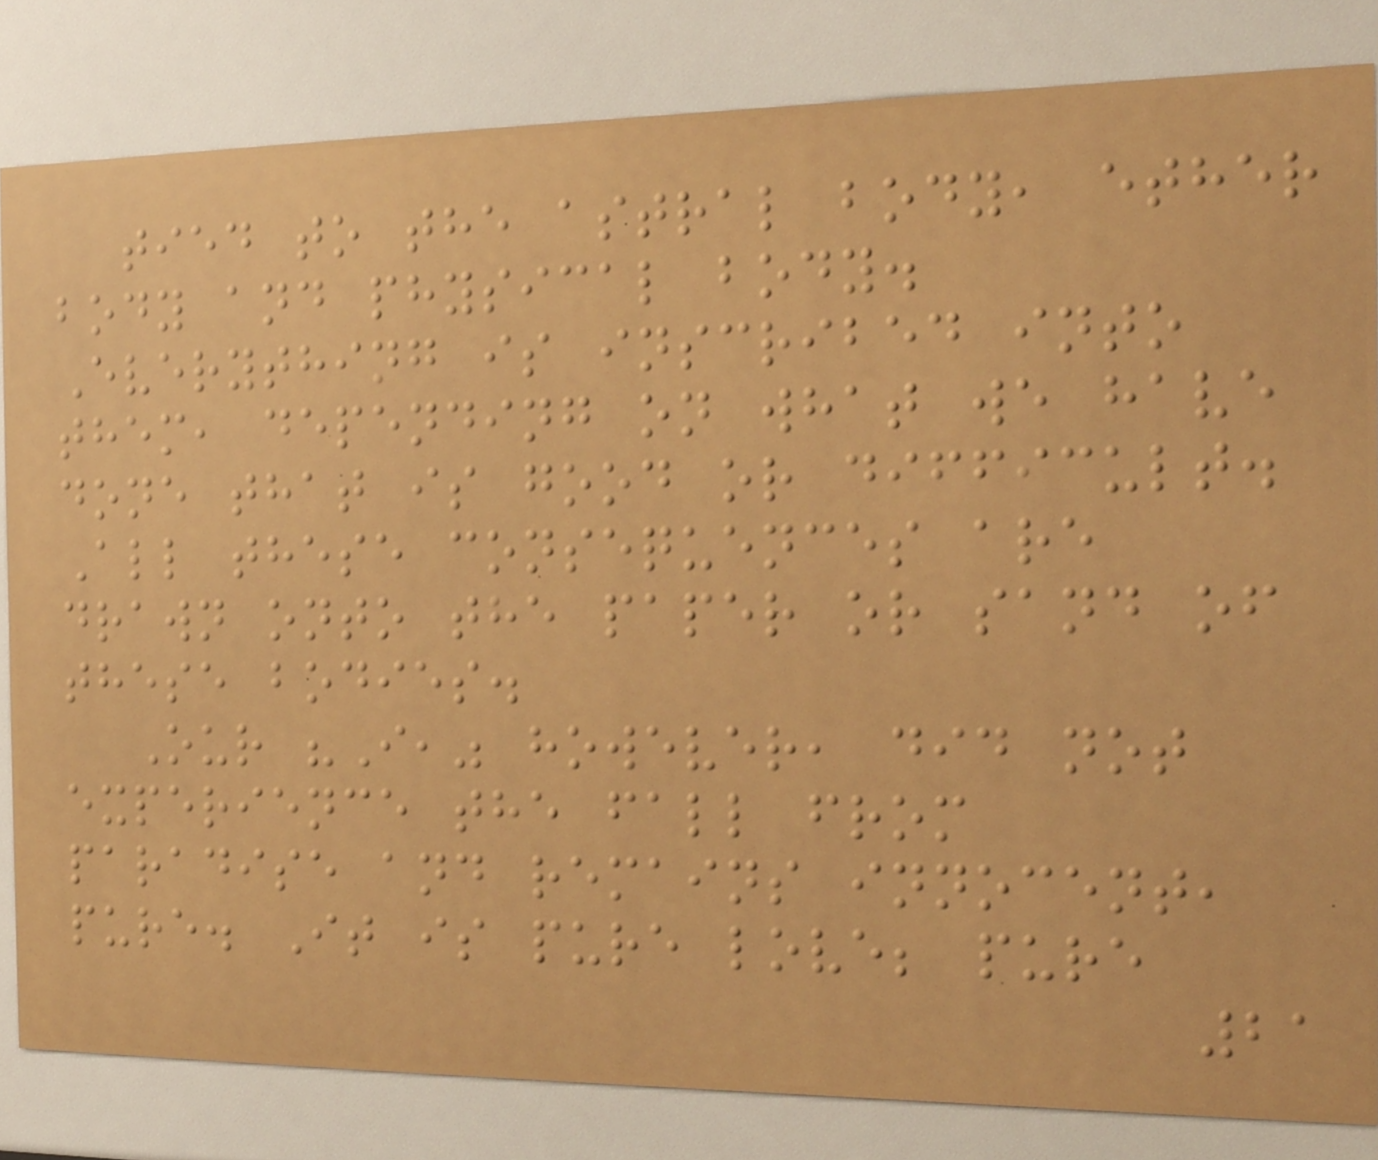tied to the astral body, ether
body and physical body.
Everything is inscribed into
them, depending on what we have
done that is good or difficult.
All these consequences are
drawn onto the paper or sand of
these bodies.
Our "I," however, did not
experience the fall from
paradise and remains innocent,
pure. It is pure love; pure
21
